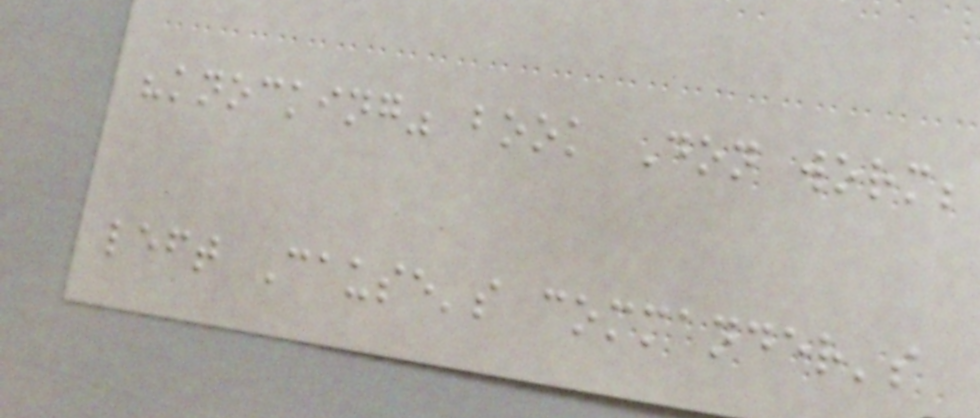"knocking" book Don worm;
left Cause's commander's
